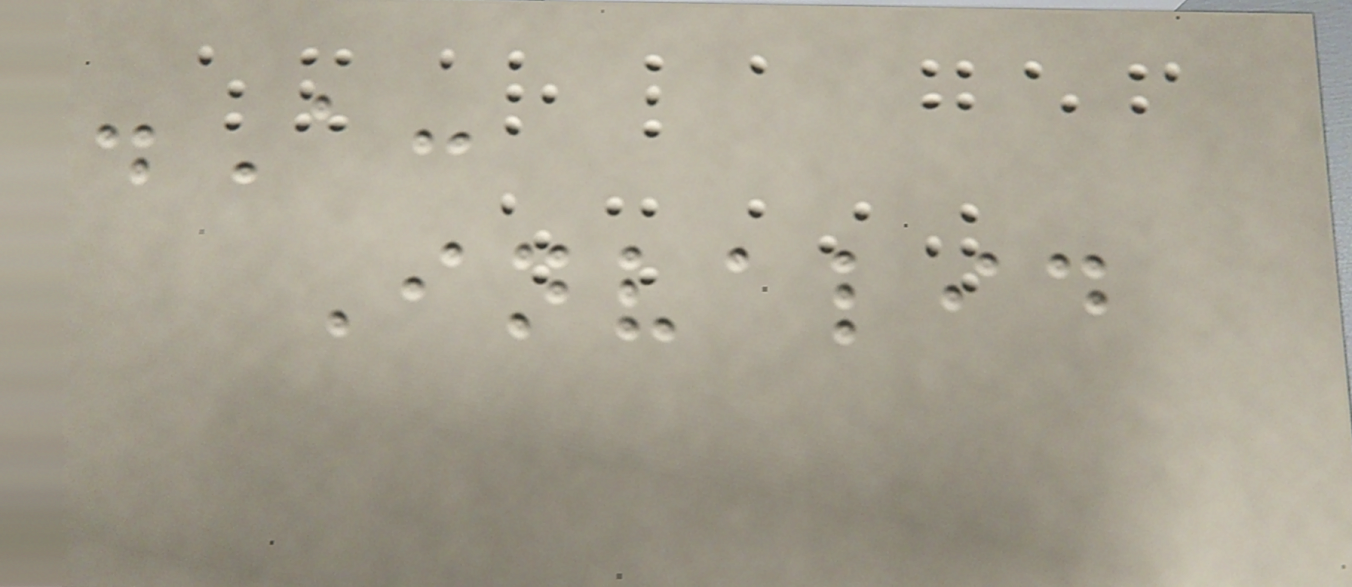.A:
Invalid
